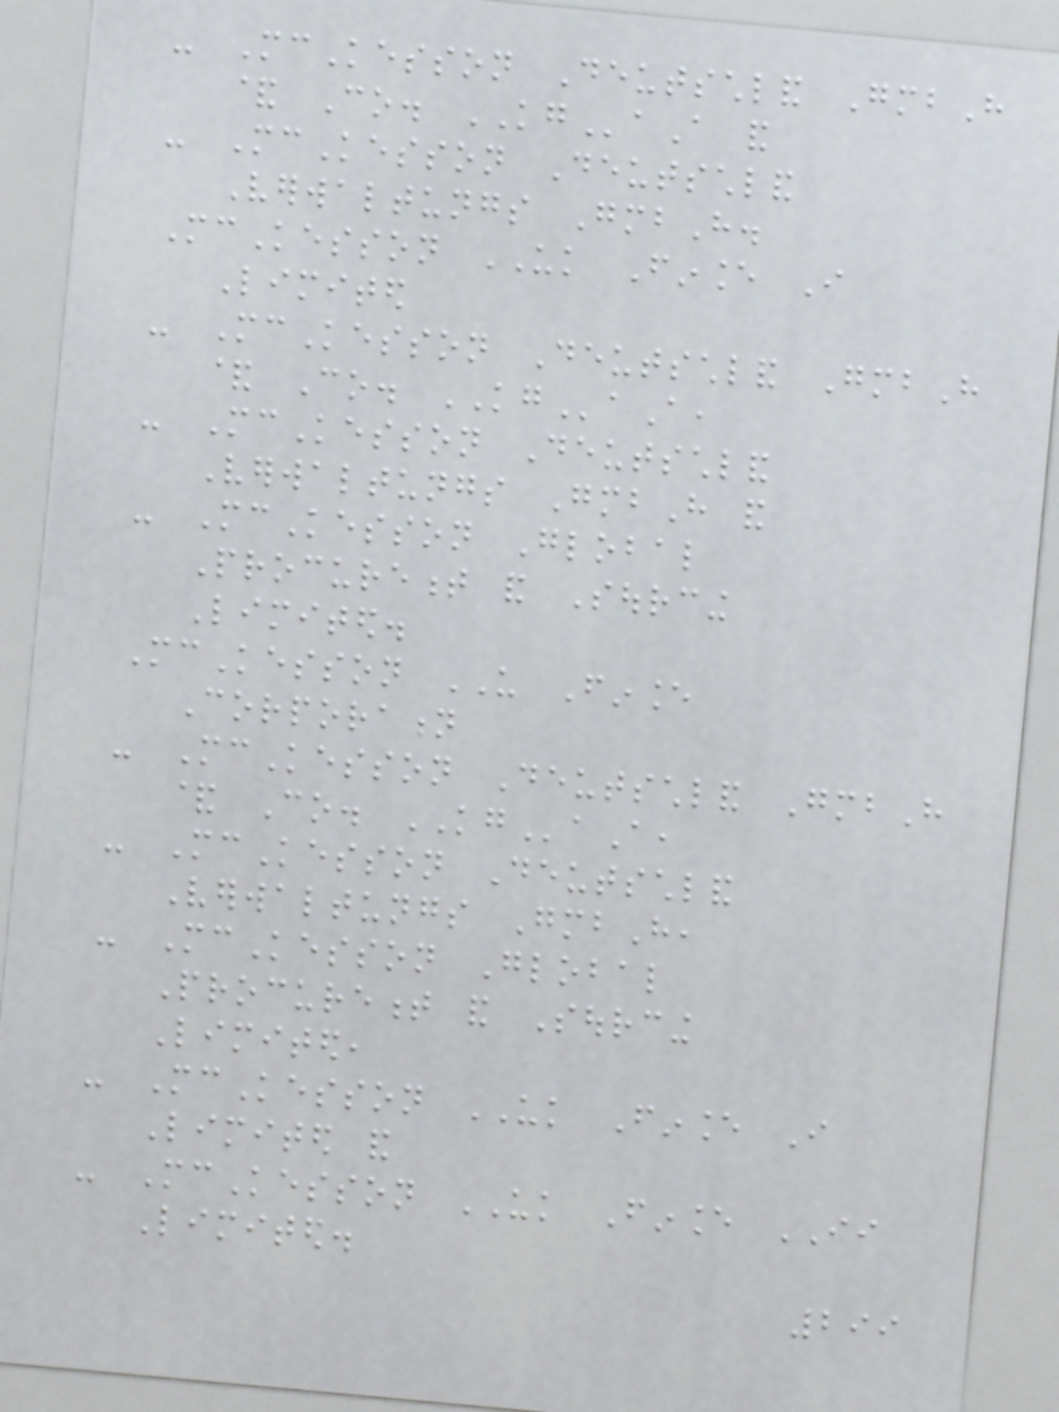- McKesson Deutschland GmbH
& Co. KGaA and
- McKesson Deutschland
Verwaltungs GmbH.
McKesson UK Finance I
Limited
- McKesson Deutschland GmbH
& Co. KGaA,
- McKesson Deutschland
Verwaltungs GmbH and
- McKesson Global
Procurement and Sourcing
Limited.
McKesson US Finance
Corporation
- McKesson Deutschland GmbH
& Co. KGaA,
- McKesson Deutschland
Verwaltungs GmbH,
- McKesson Global
Procurement and Sourcing
Limited,
- McKesson UK Finance I
Limited and
- McKesson UK Finance II
Limited.
299
